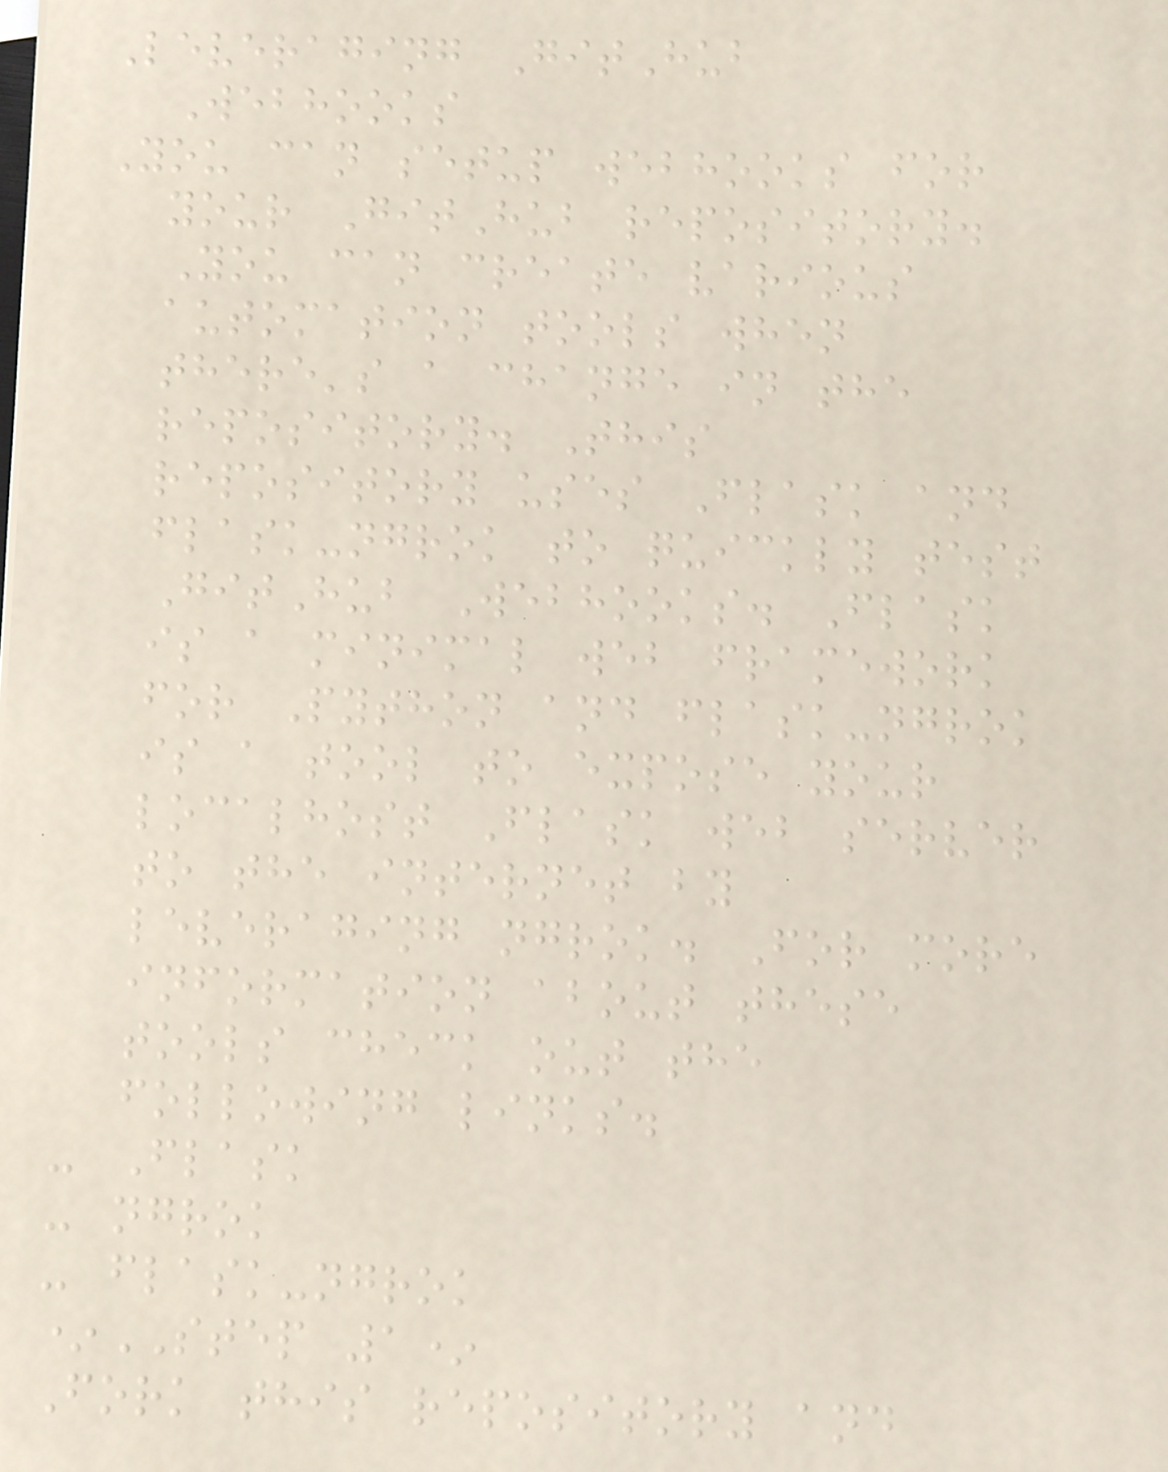Leveraging GitHub
Webhooks
You can setup webhooks for
your GitHub repository.
You can create various
automation tools when
there's a change in the
repository. This
repository uses Flask and
flask-ngrok to quickly test
GitHub Webhooks. Flask
is a minimal web framework
for Python and flask-ngrok
is a tool to expose your
localhost Flask web server
to the internet by
leveraging ngrok. For more
information about these
tools check out the
following links.
- Flask
- ngrok
- flask-ngrok
*STEP 1*
Fork this repository and
